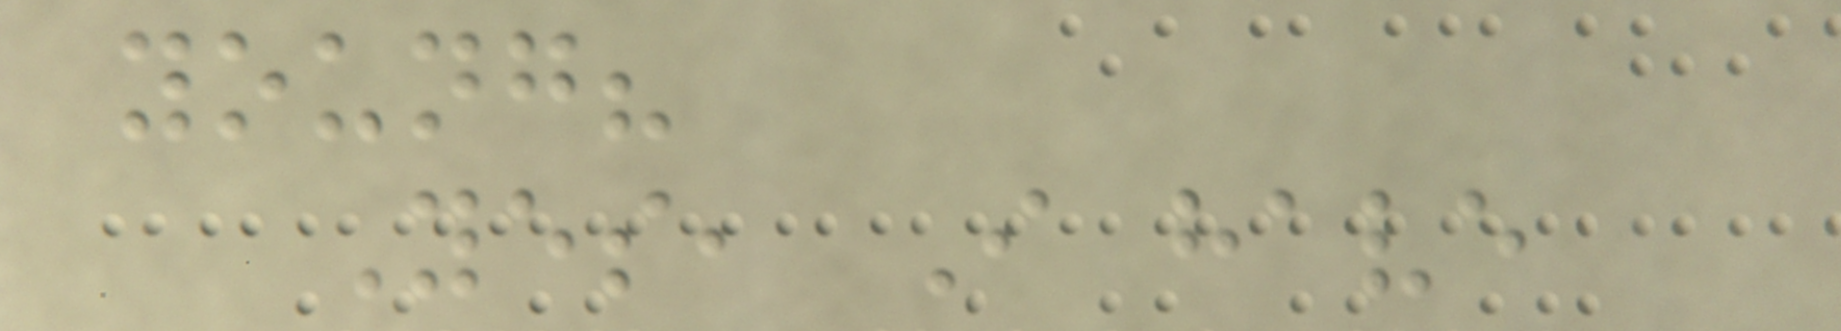young?
Yes, I have
